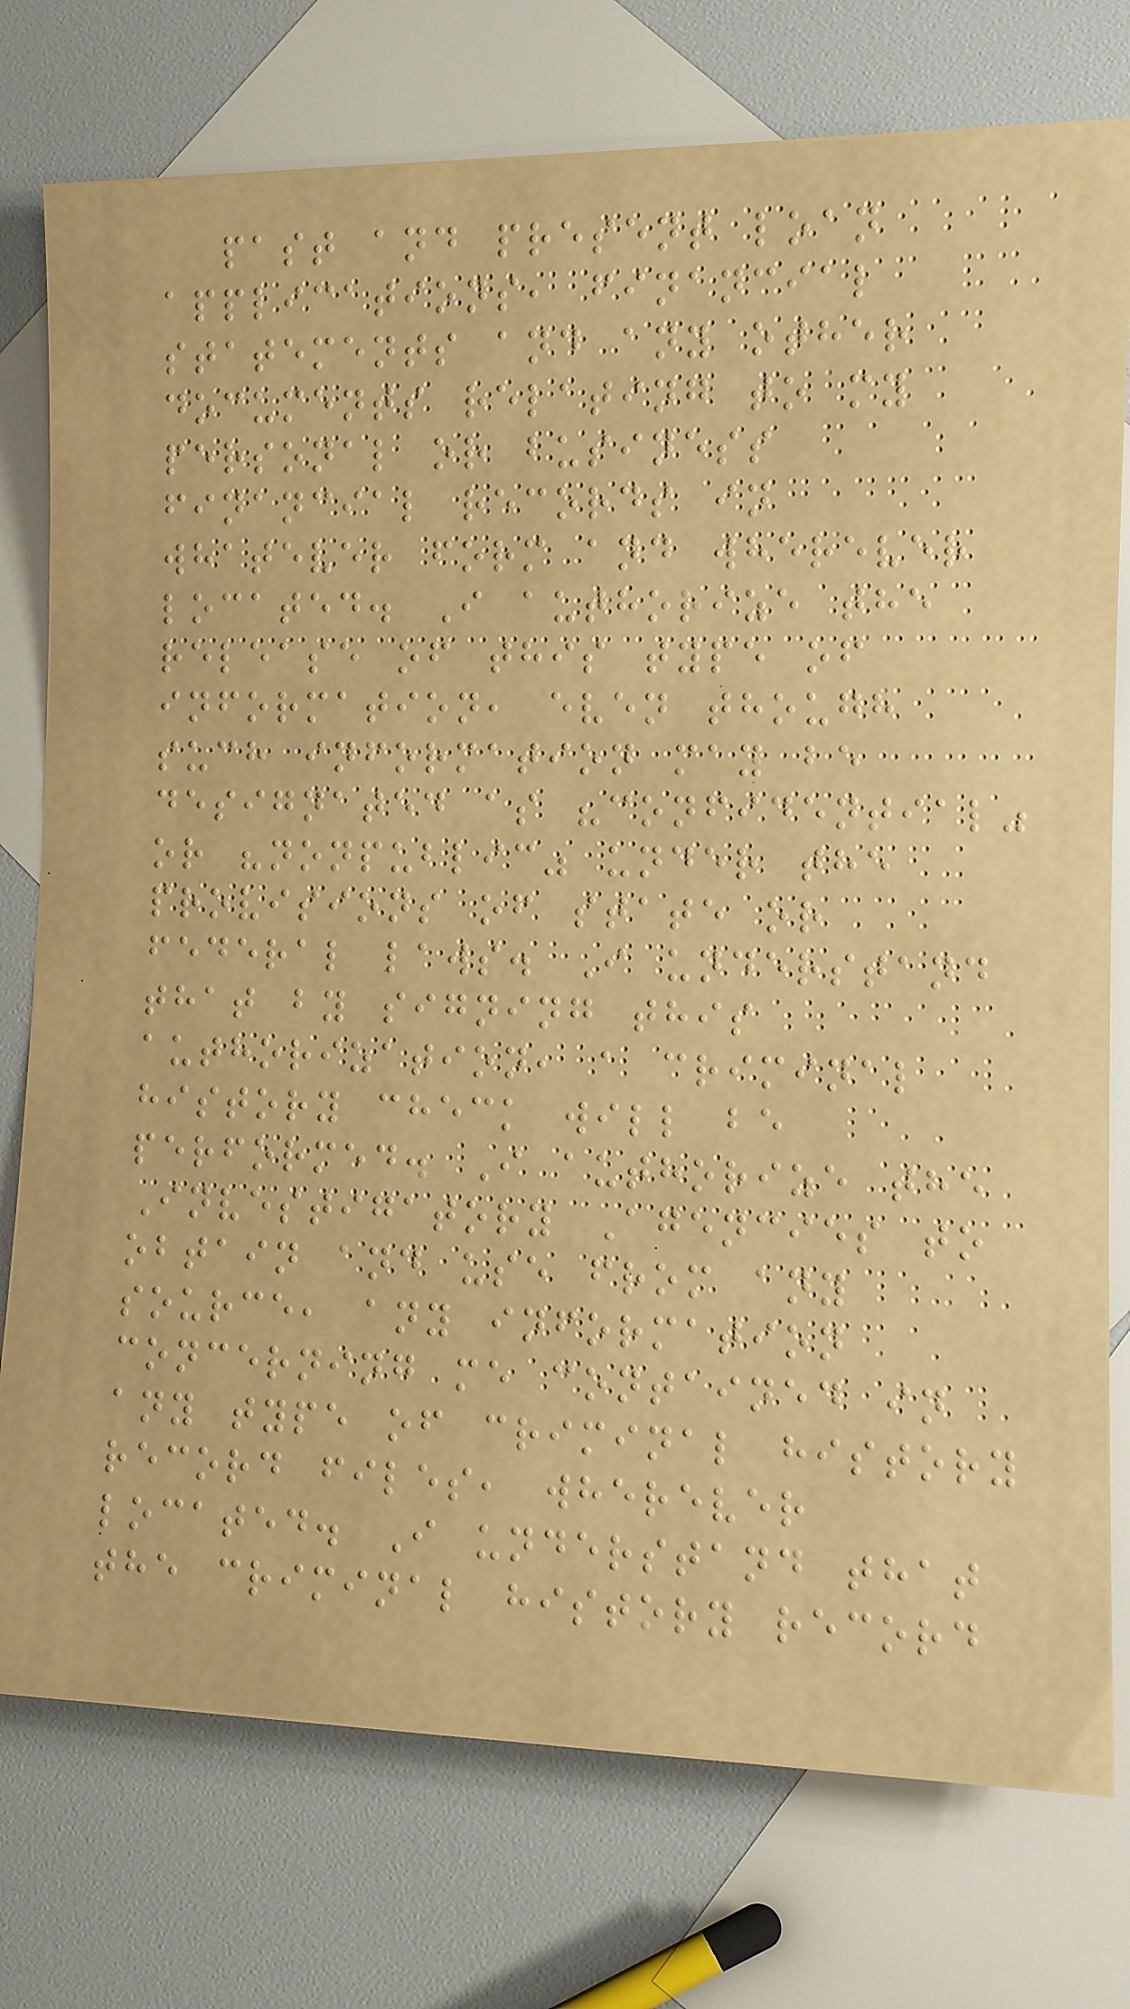past and present loan
applications, financial
statements and any other
documents relating to my
personal or business
financial records in
whatever form and wherever
located. I authorize the
release of this type of
information, even though
such information may be
designated as "confidential"
or "nonpublic" under the
provisions of state or
federal laws. I understand
that by signing this
authorization, a criminal
history check will be
performed. I authorize the
Investigatory Agencies to
obtain and use from any
source, any information
concerning me contained in
any type of criminal history
record files, wherever
located. I understand that
the criminal history record
